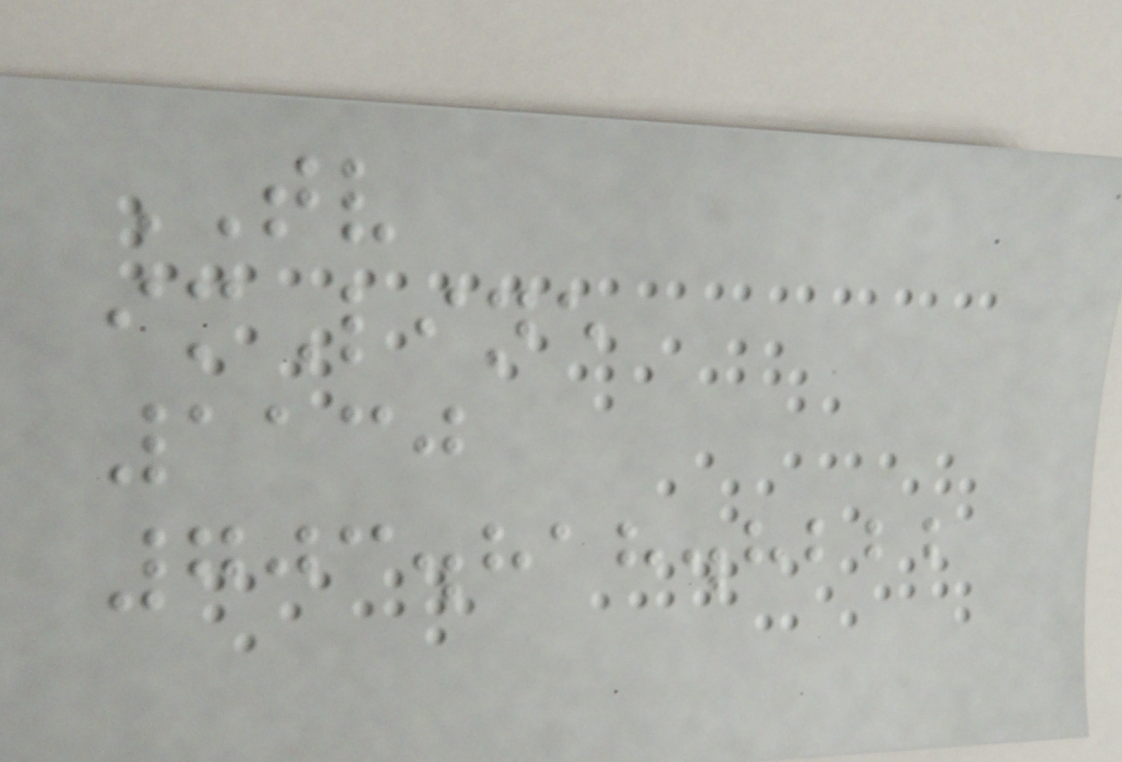TV
imLine
1130
703.818.8222
